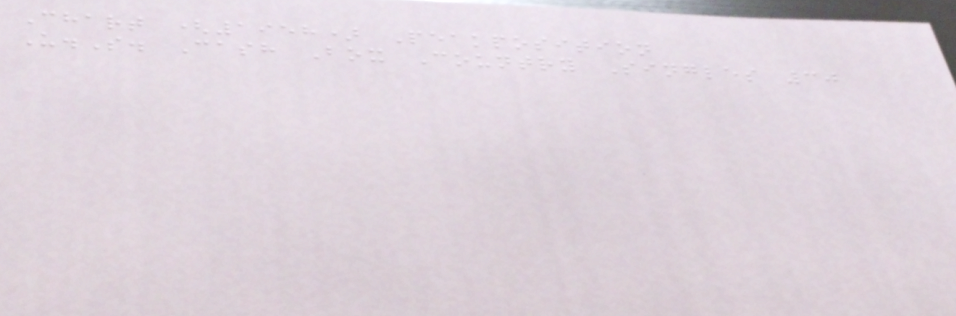Chart (1958) Peakposition
U.S. Cash Box Country Singles 30
